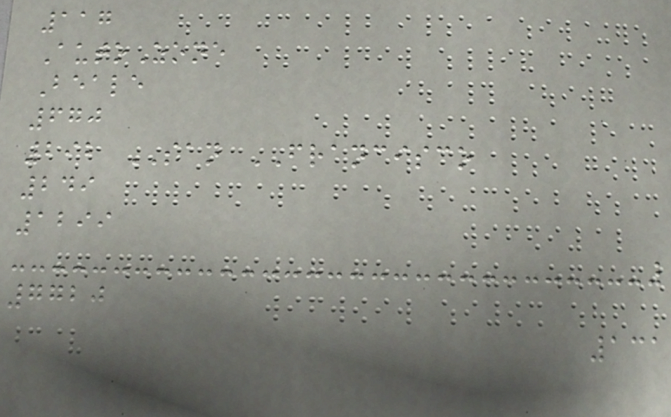117
AutoZone
Beale
670
292 SAN FRANCISCO
249
1299
7720
131
